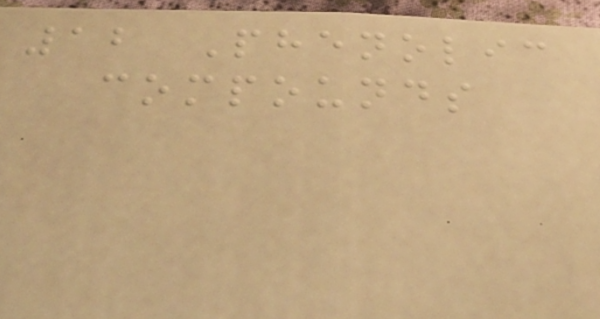12 Phenolic
compounds
